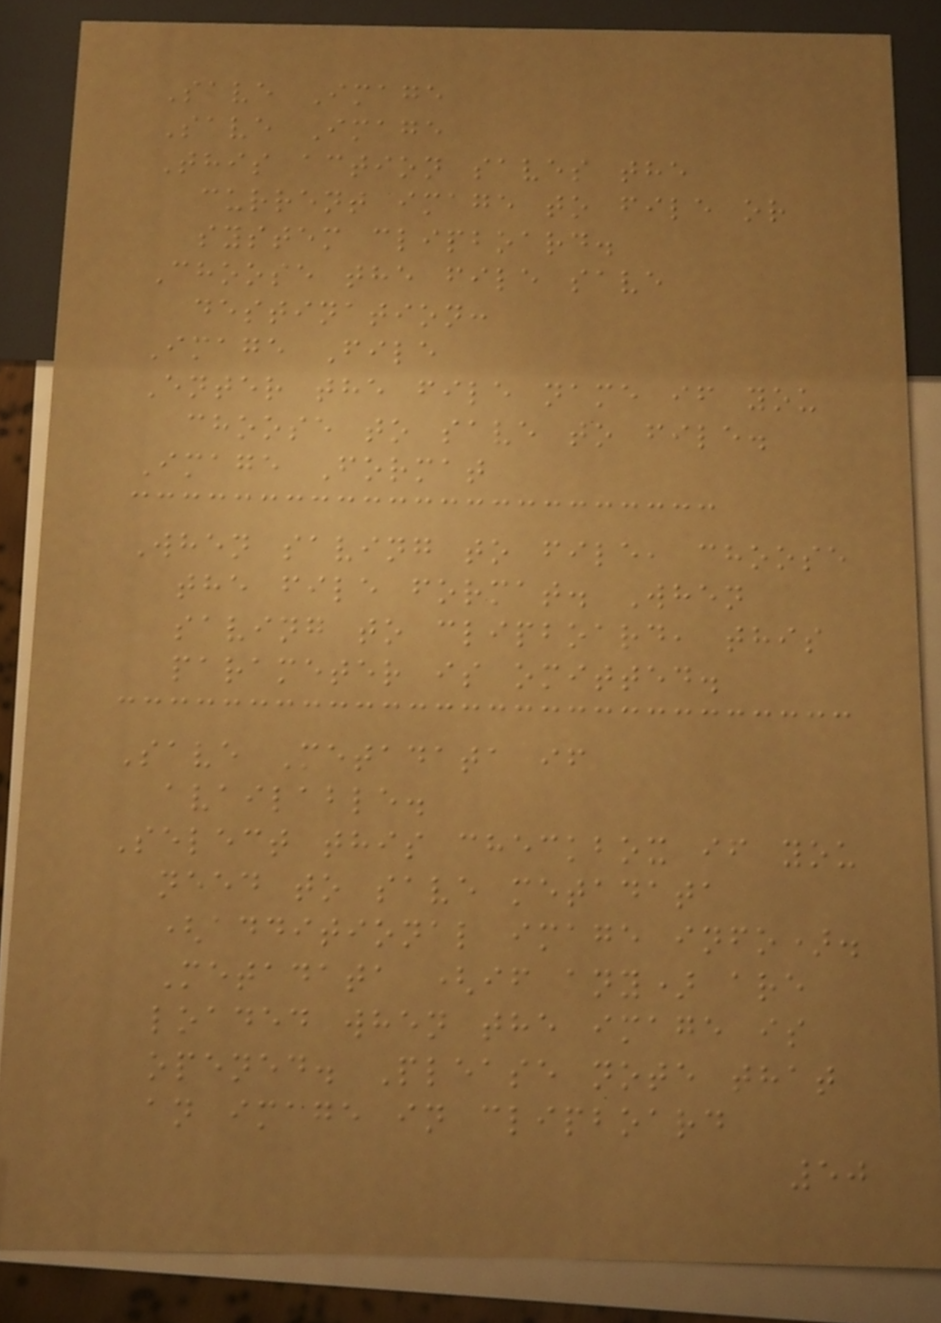Save Image
Save Image
This action saves the
current image to file or
system clipboard.
Choose the file save
destination:
Image File
Enter the file name if you
choose to save to file.
Image Format
When saving to file, choose
the file format. When
saving to clipboard, this
parameter is omitted.
Save Metadata if
available.
Select this checkbox if you
need to save metadata
(additional image info).
Metadata (if any) are
loaded when the image is
opened. Please note that
an image in clipboard
50
